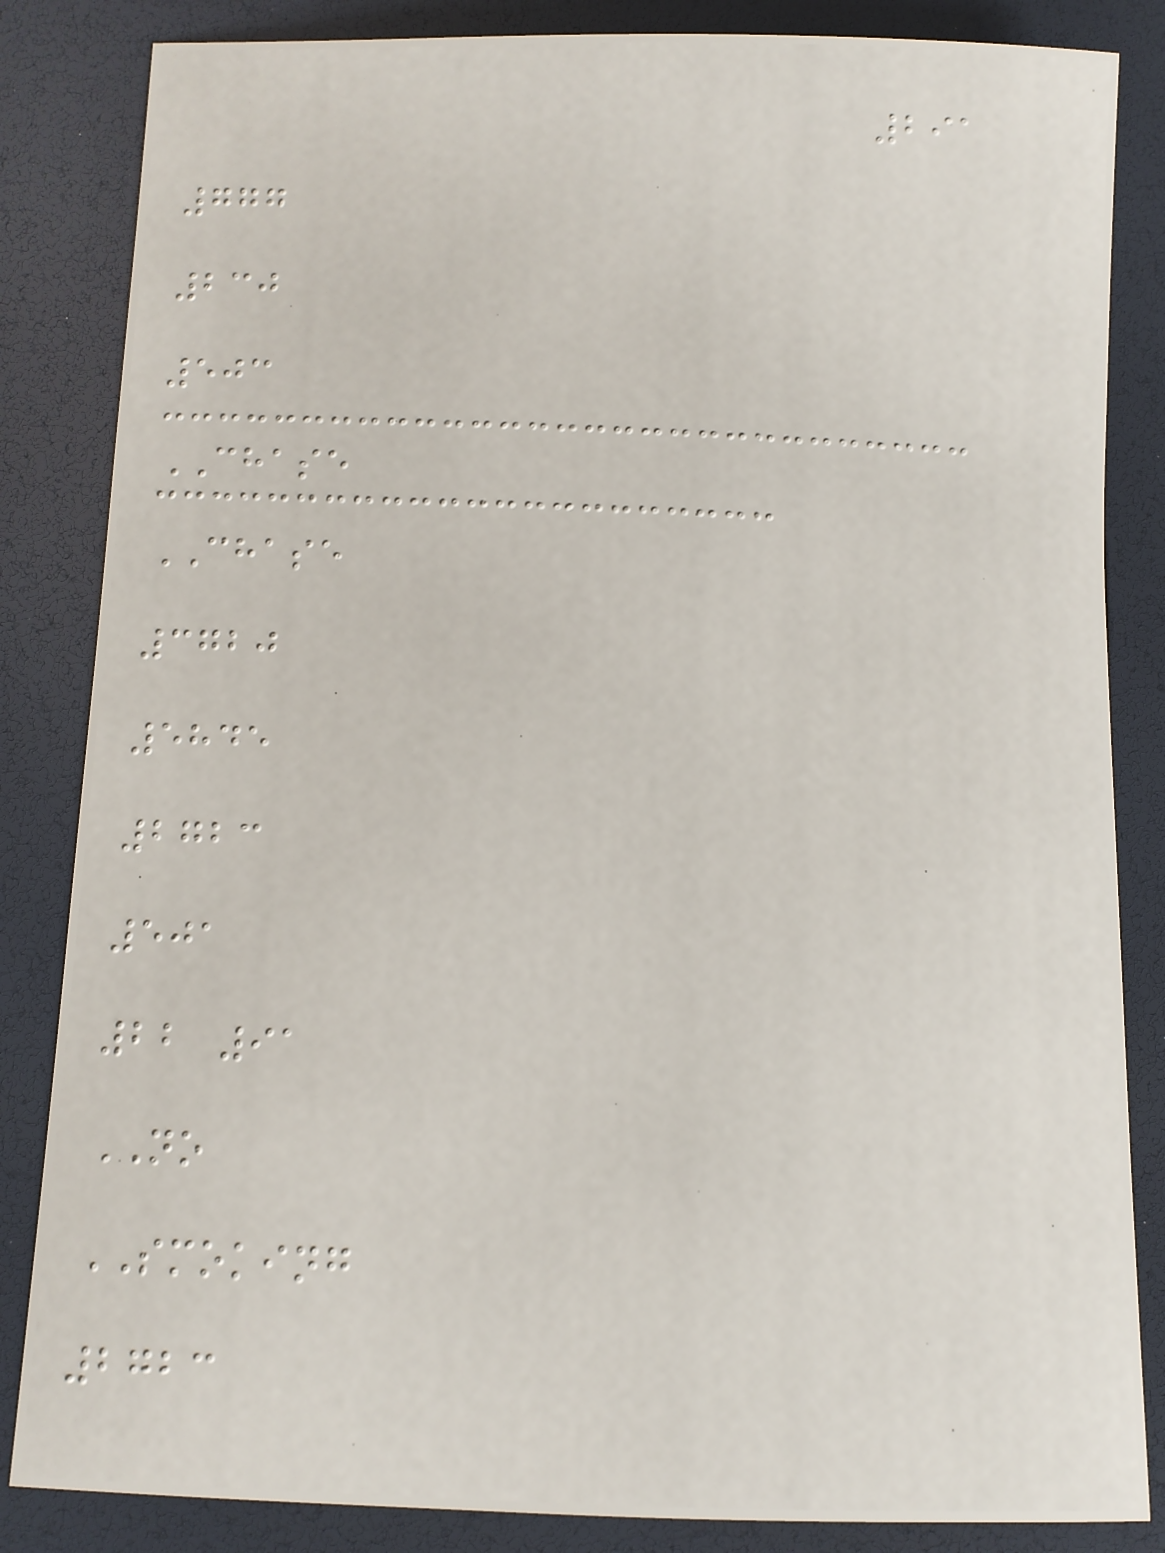291
777
230
503
CHASE
CHASE
3720
5845
2723
501
22 91
NO
SMOKING
2723
